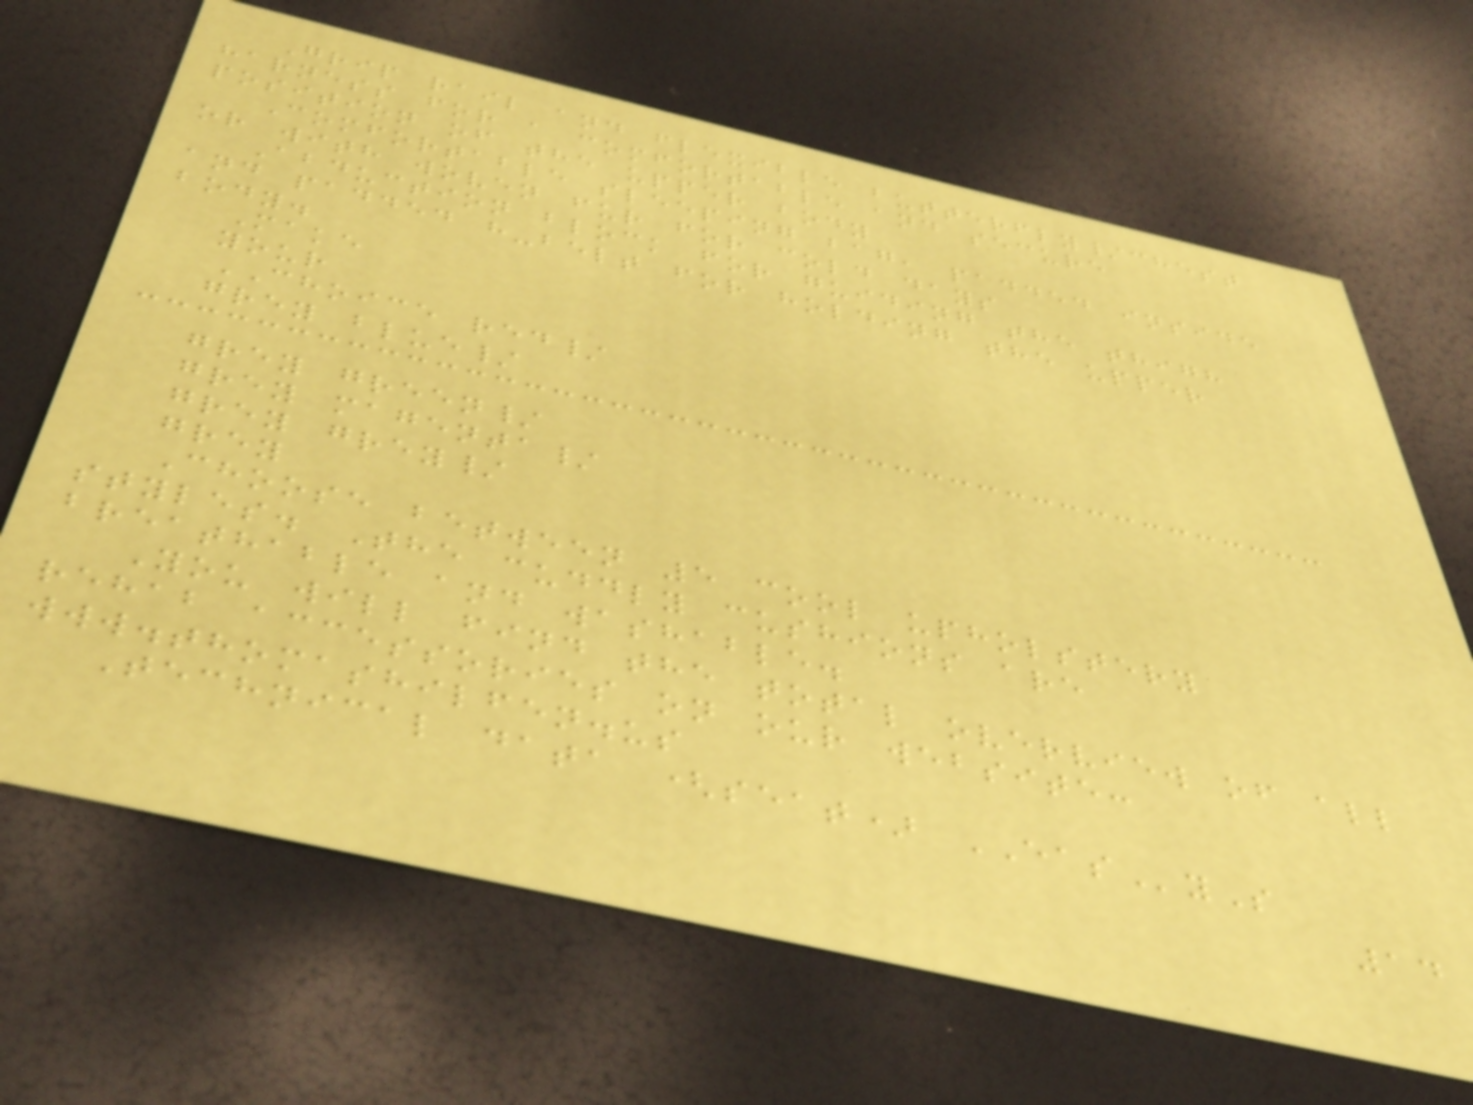Grip rail and flexible butterfly/chest
harness for a comfortable and secure
position of the upper body
Comfortable sleeping bag, padded inside
or with woven fur for cold days
Abduction block for guiding the thigh
and padded h-belt for holding the upper
body.
Make
your
CHOICE red/
grey blue/
grey green/
grey magenta/
grey grey/
grey
Choose between 5 cool upholstery
styles. The cuddly cushions are
breathable and washable.
You will find the total overview of all
rehab accessories on our website:
www.thomashilfen.us
Technical data (seat) EASyS
14
